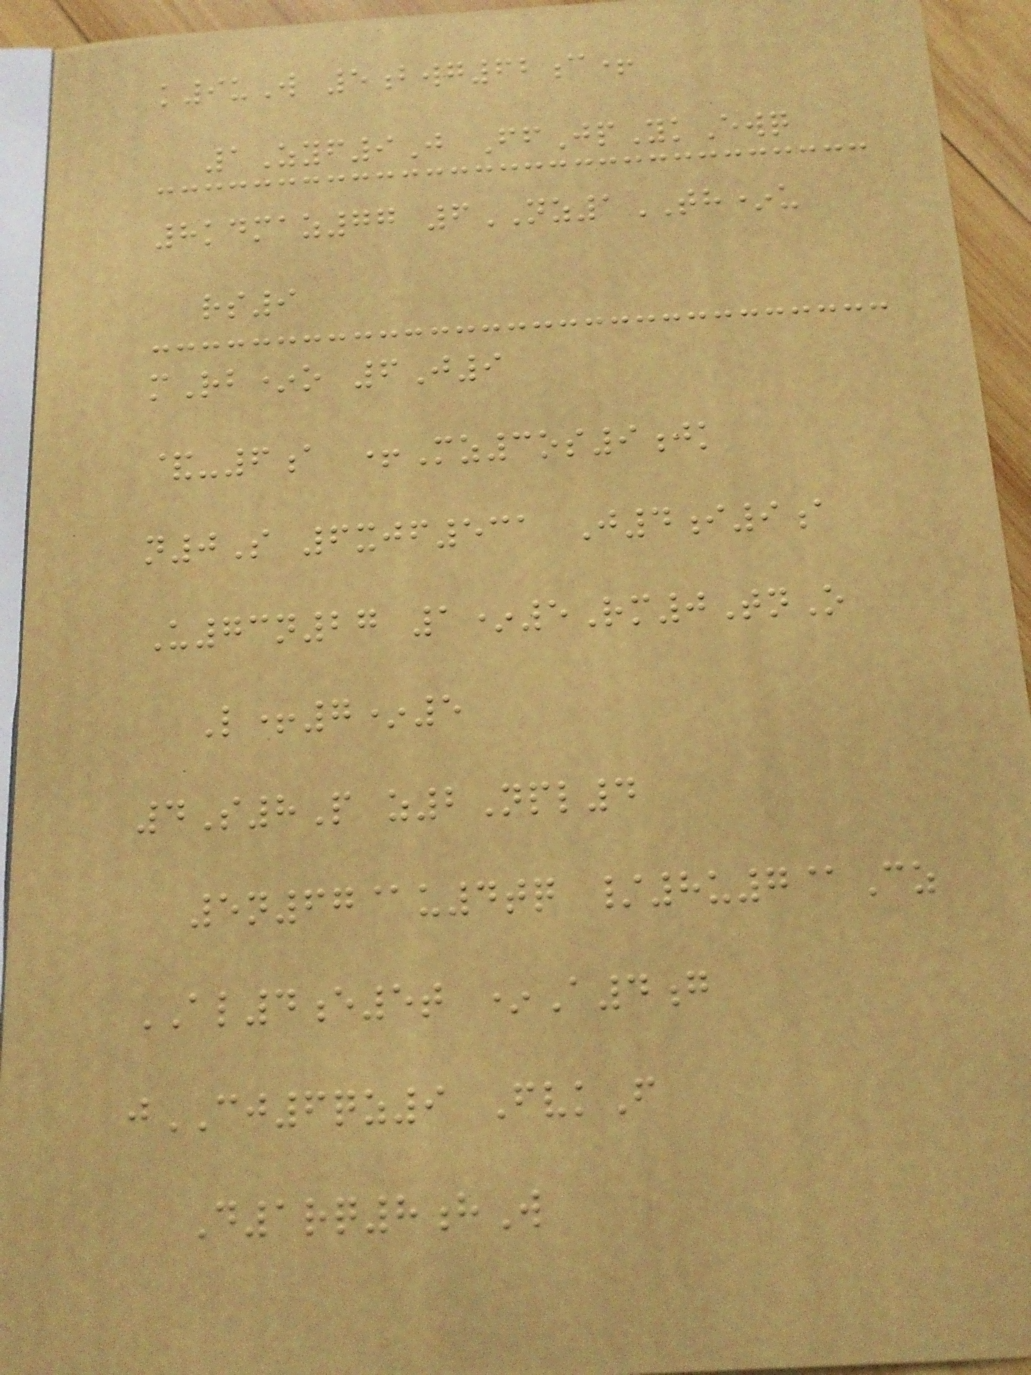k9uW 5bwg62c+
1Zyf9J FfJpYkEwq
8kdmaz77 6NZ1TH*u
rs9
mRb*o 6J9
&-6a +Mz3os9jk
n0S 6xjf531 J4i9a
U73n27 1*5Rm0TnO
L+7*5
4S8P z2Npl4
5n67@u4tq /8u7@Cz
AL4e5t *A4g
jCJ6qz9 FvkF
D1rq8hW
